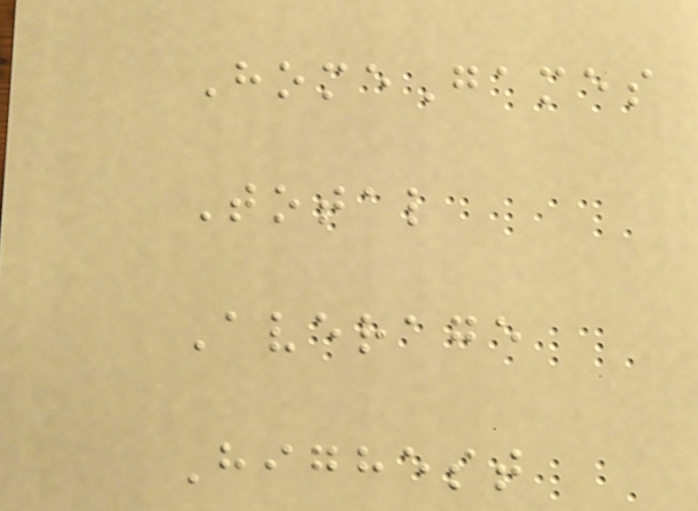HomeGames
Total
Average
Highest
